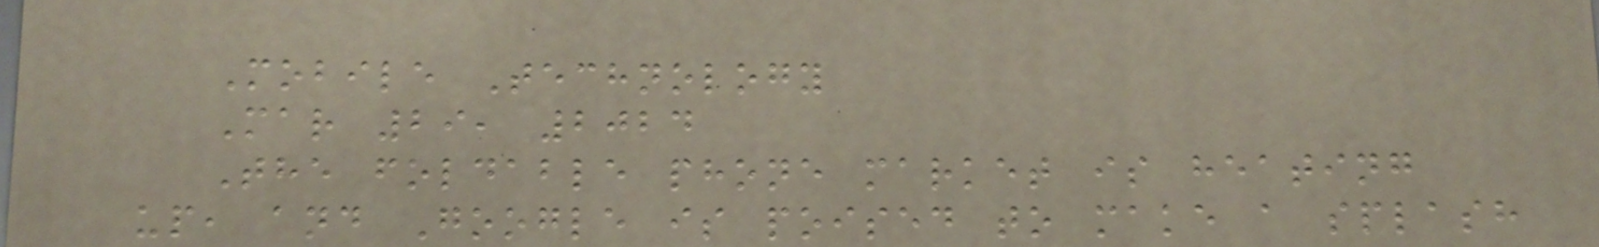Mobile Technology
Mar 29, 2024
The foldable phone market is heating
up, and Google is poised to make a splash
